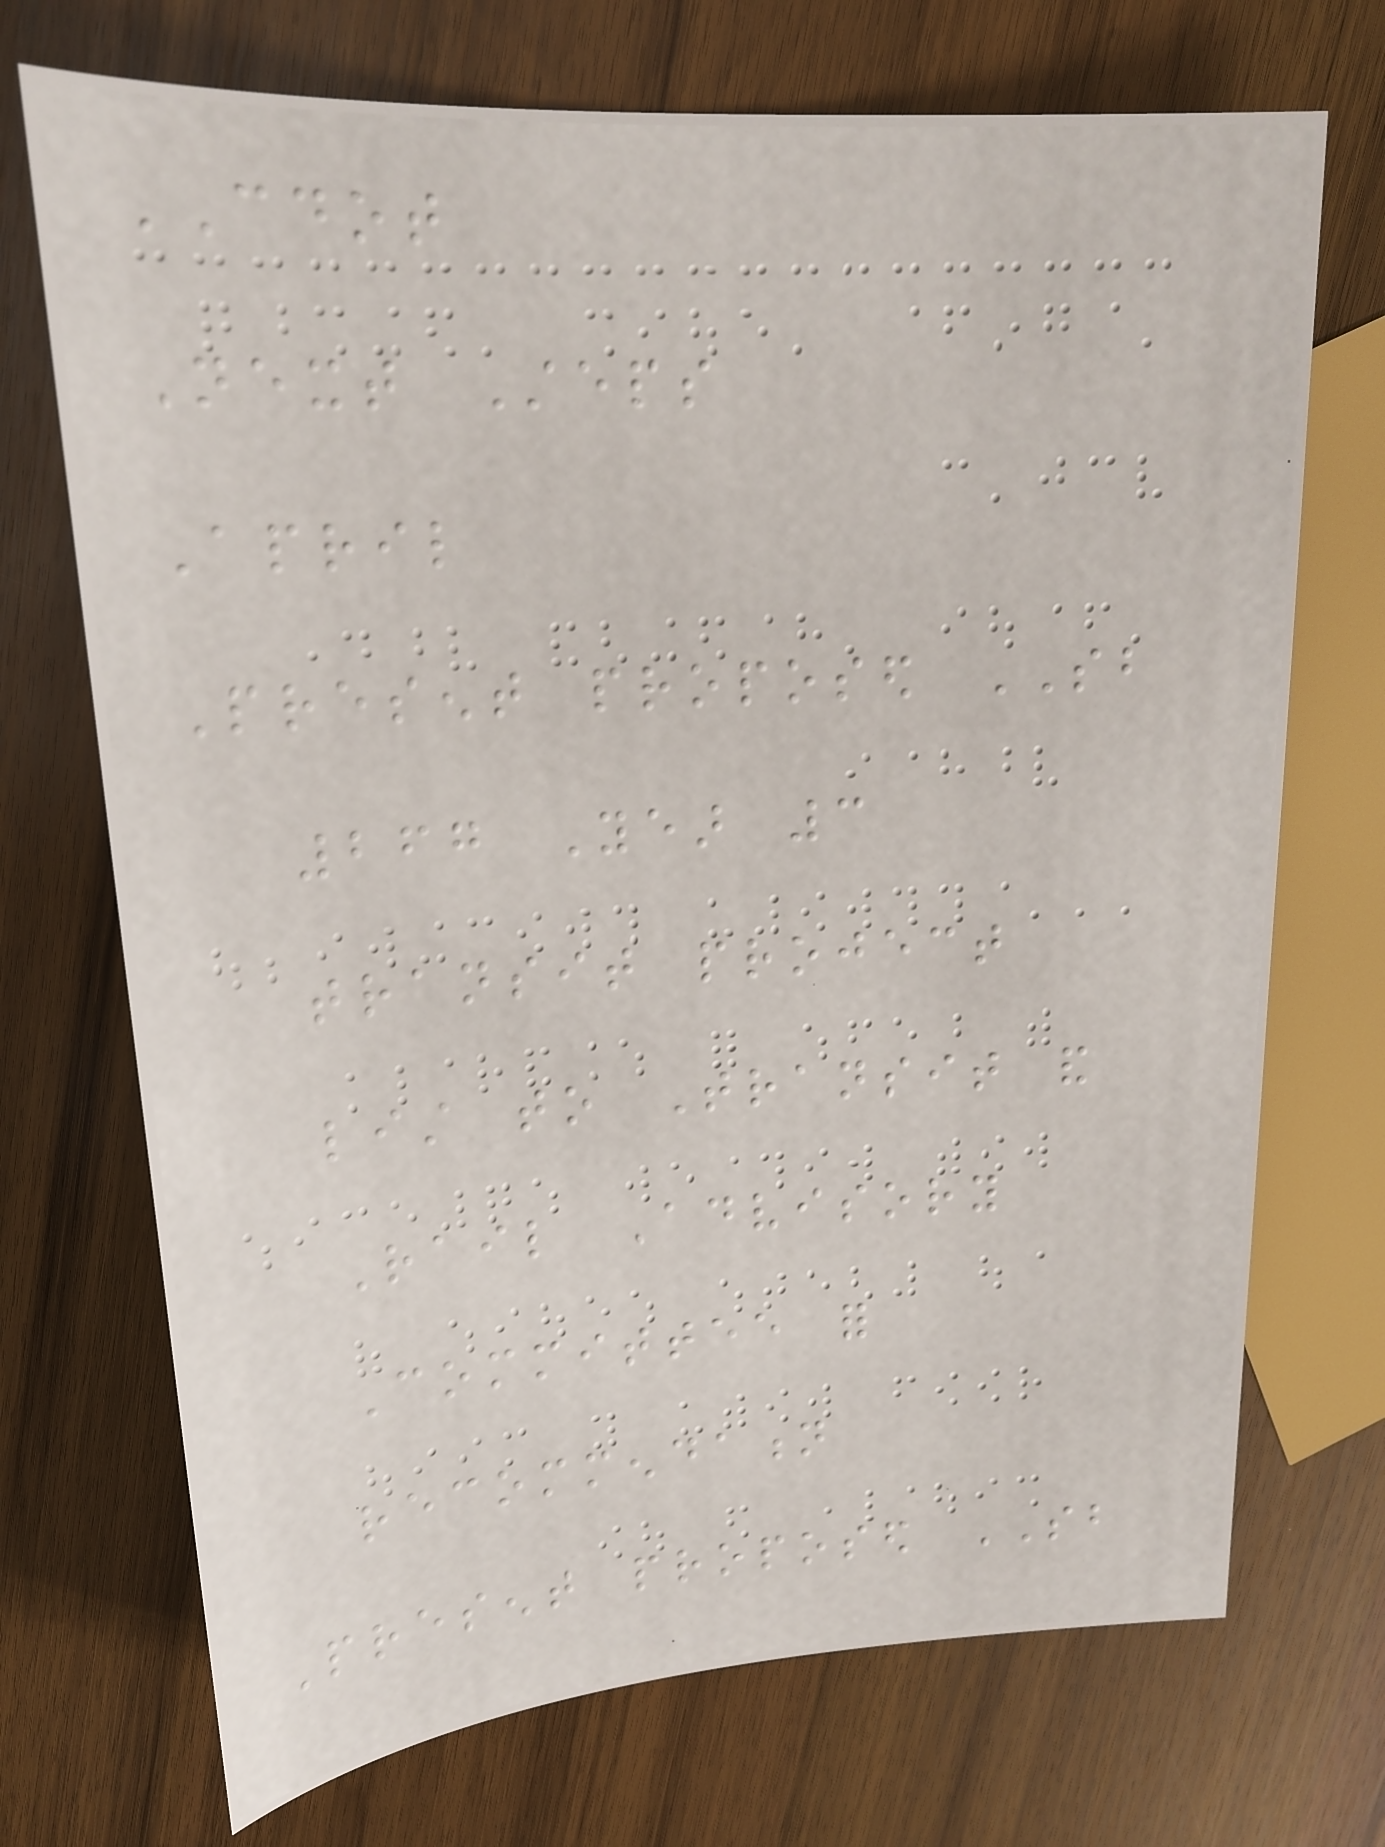CDOT
Next Steps
April
Present proposed SB
267 Year 3
transit project
list to Transit and
Rail Advisory
Committee for
recommendation
Present proposed SB
